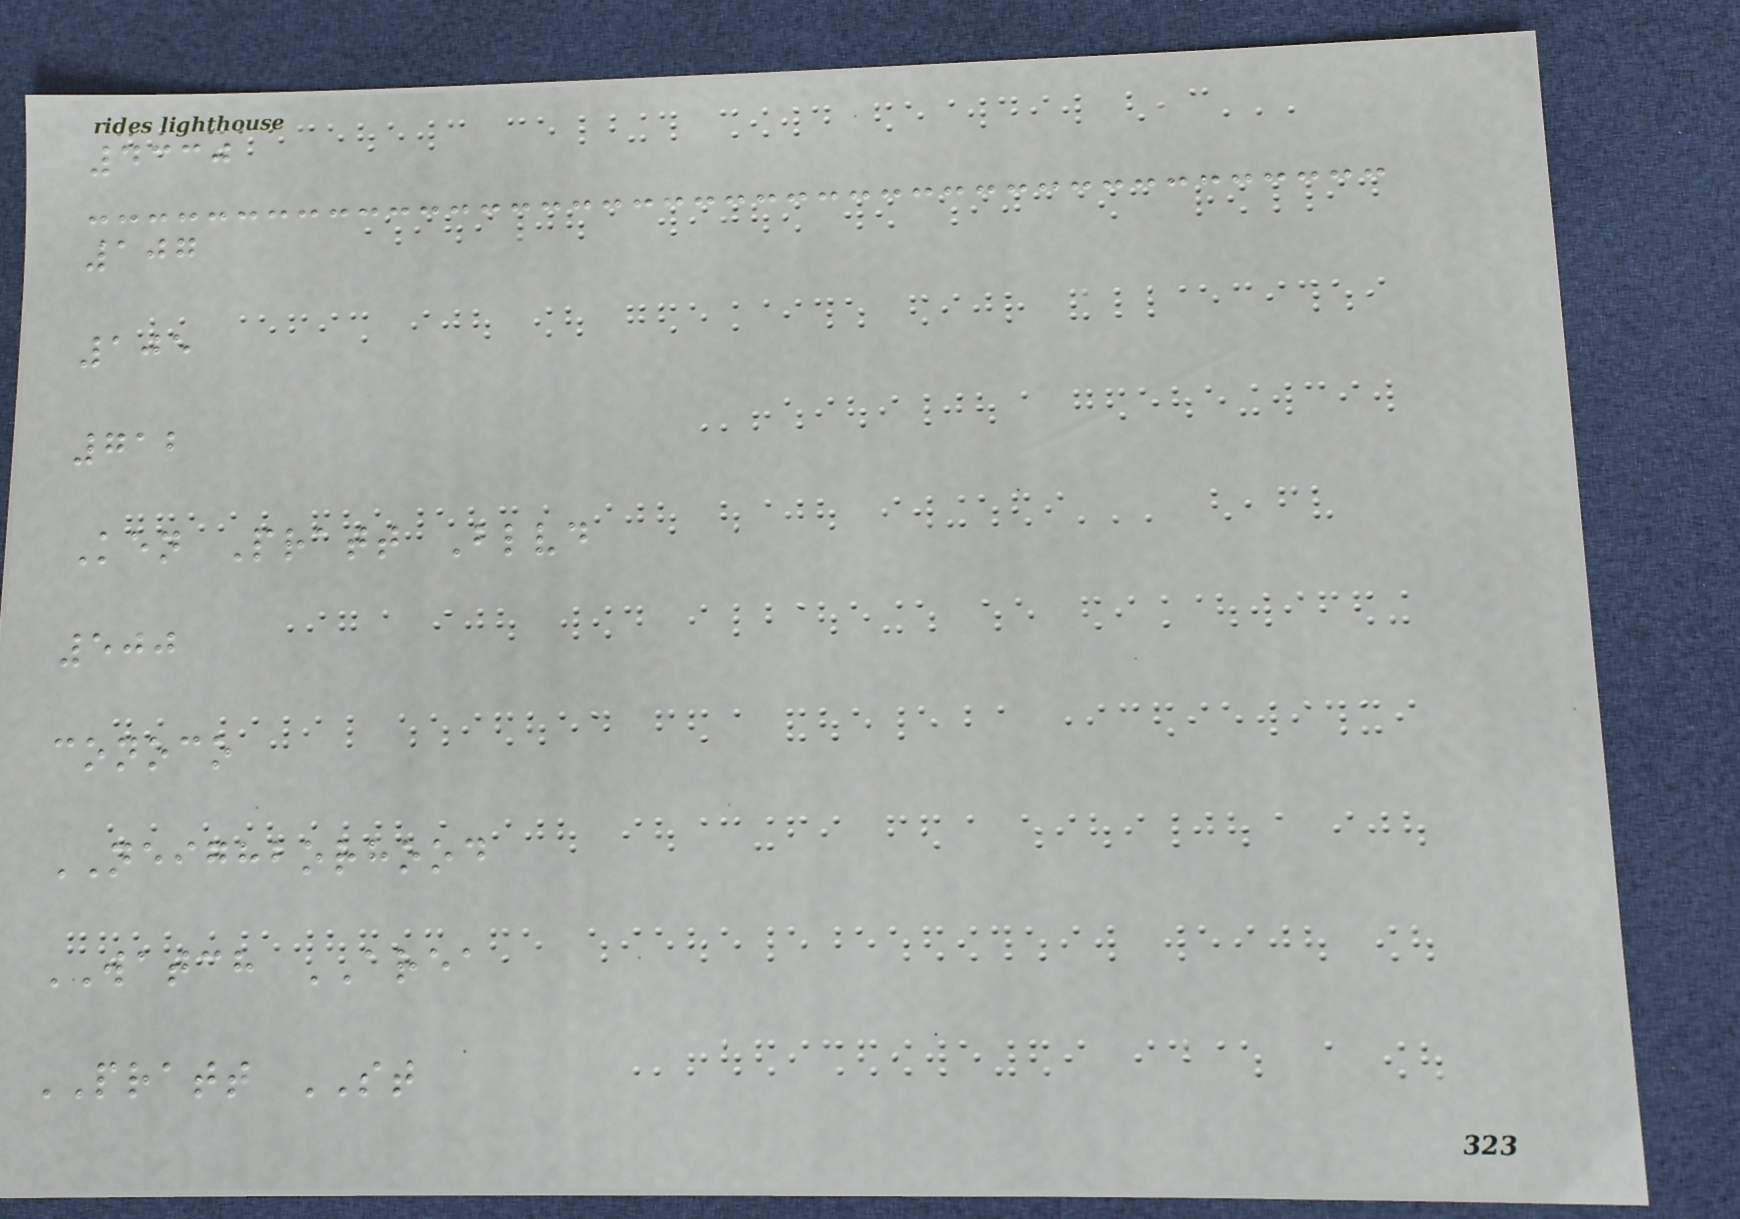4330
107
105
712
Ken Pratt Blvd
500
conoco
NEIGHBORHOOD
WATCH AREA
PRATT ST
